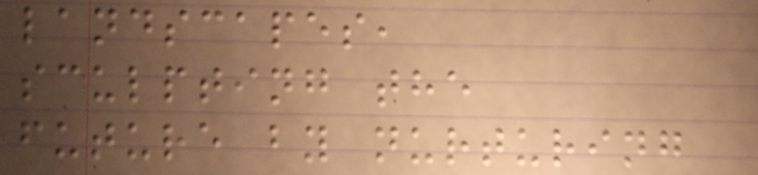landscapes,
sculpting the
future by nurturing
